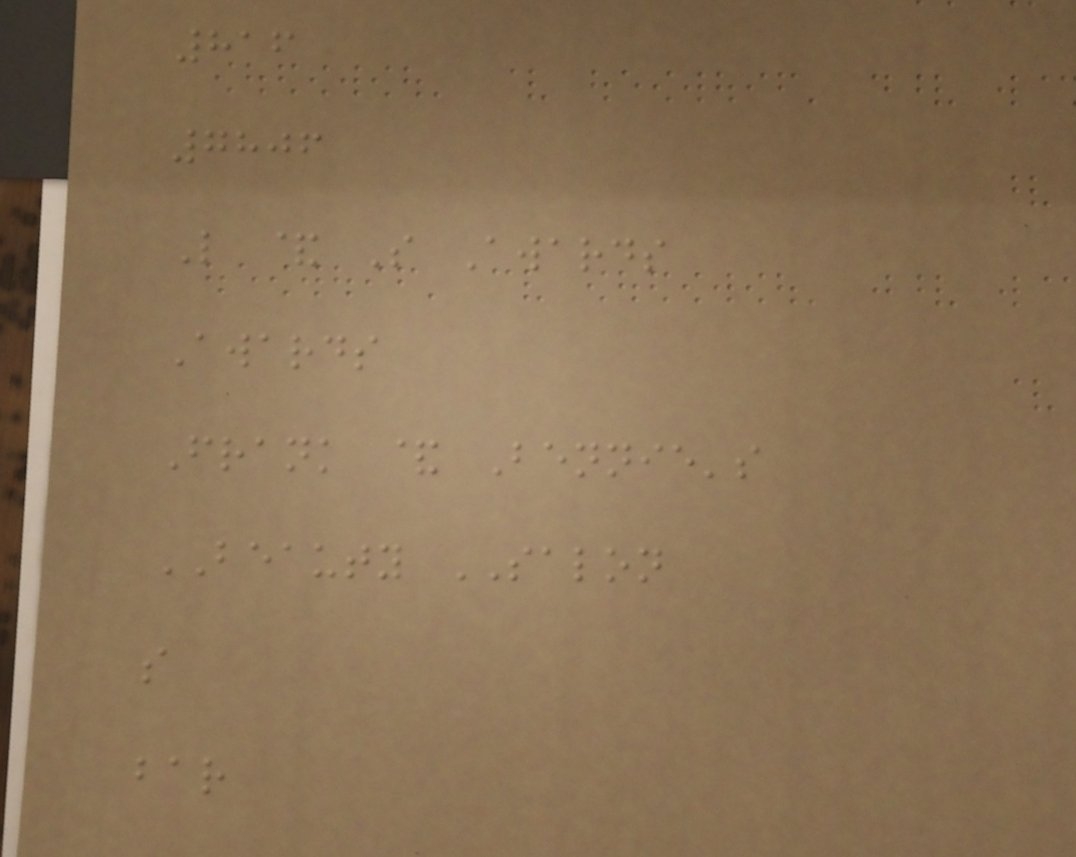816
7806
L & S Awards
Awards
Frank & Bennie's
BEAUTY SALON
s
bar
